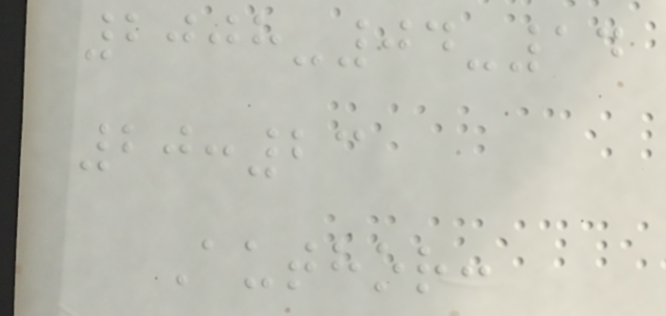2008-04-14
20:23
Author:
